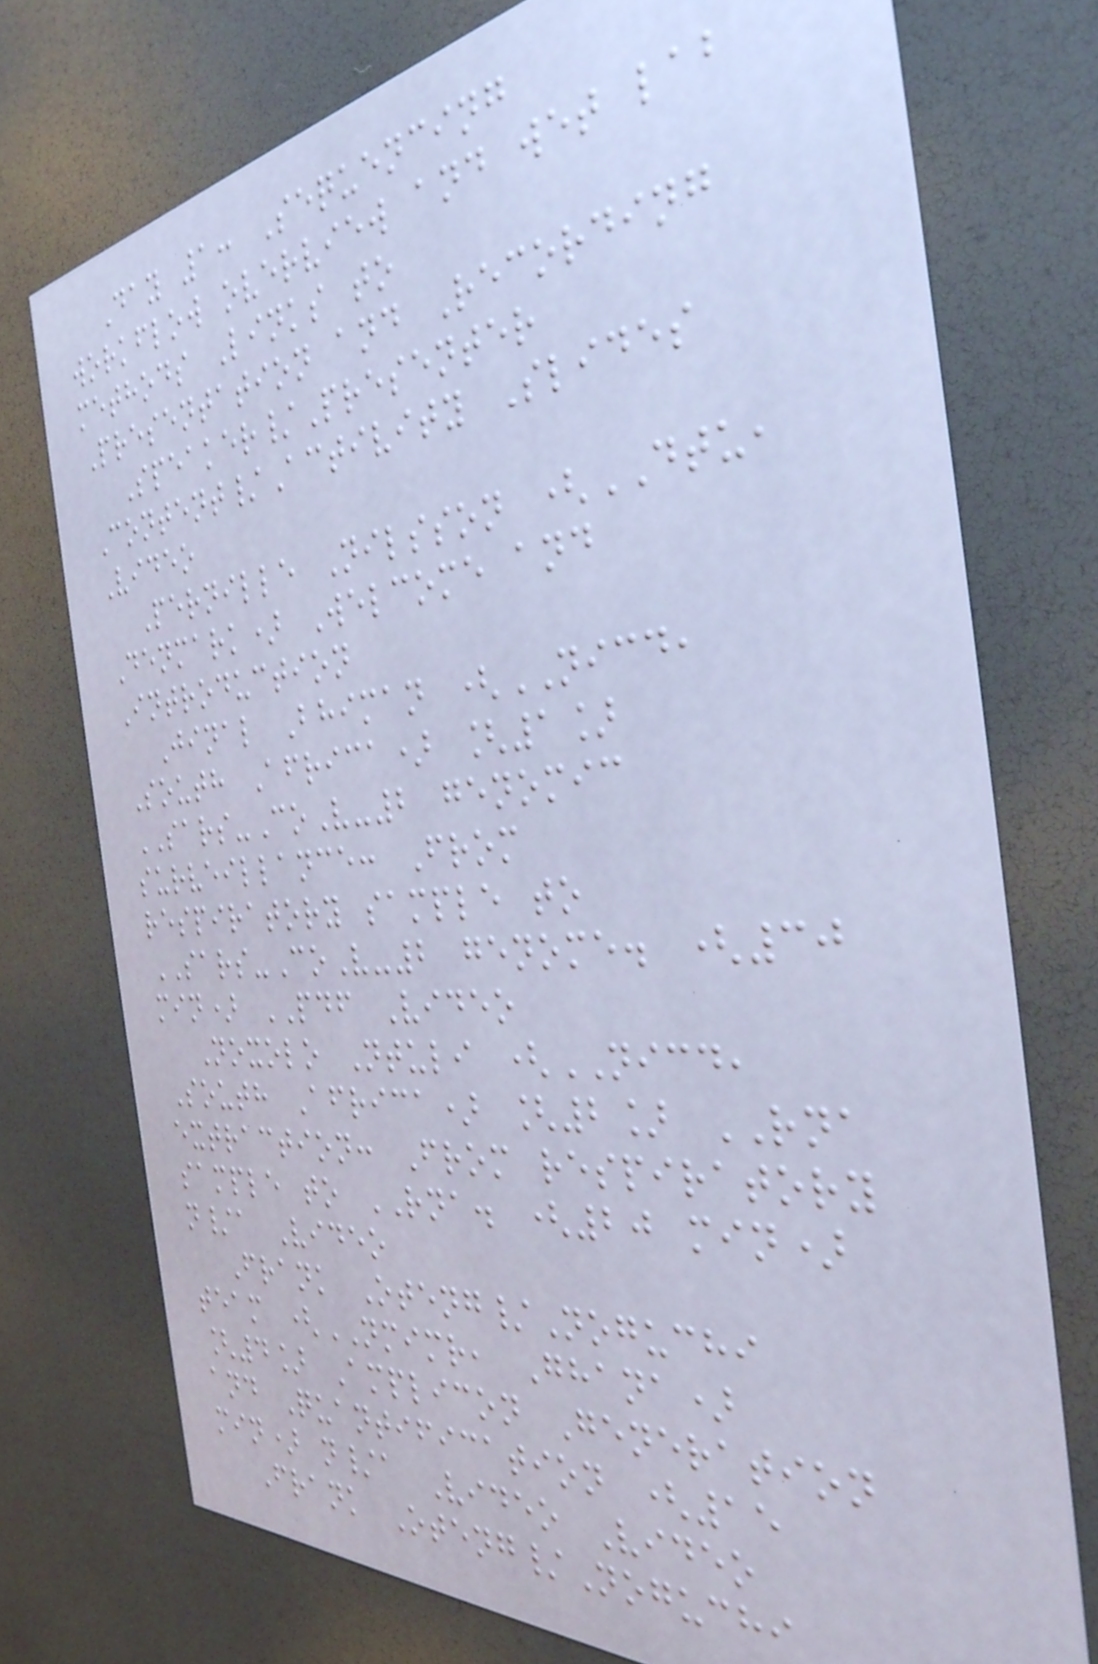Day 1: Sequencing
workflow overview and wet lab
methods Links to
Presentation and Recording
Speaker/Presenter
Content/Activity Slides
Video
Pernille Nilsson (DTU,
Denmark) Welcome and
Introduction
Jinal Bhiman (NICD,
South Africa) [1]
SARS-CoV-2 genomic
surveillance: From
respiratory sample to
SARS-CoV-2 genome. (30
min) PDF Video
Noxolo Ntuli (NICD,
South Africa) [2] RNA
extraction: From respiratory
sample to RNA. (20 min)
n/a Video
Frank Oteng/Noguchi
team (NMIMR, Ghana)
[4] Amplicon Generation
and Quantification (15
min) n/a Video Video
Frank Oteng/Noguchi
